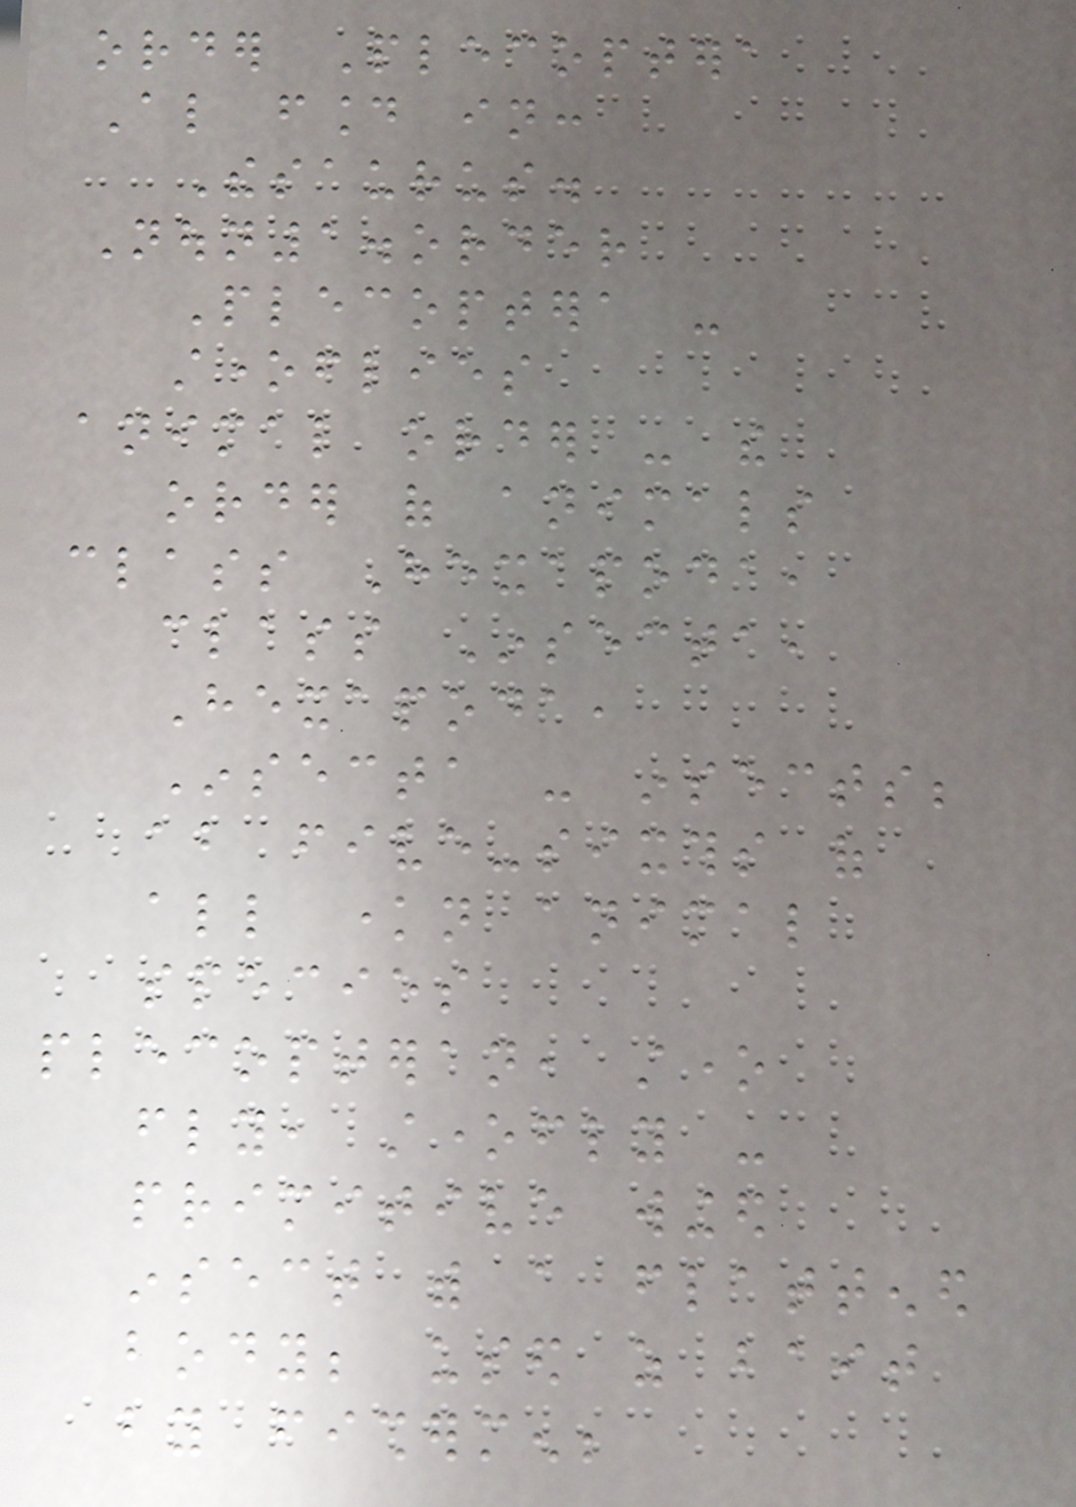order Plecoptera
Also found in:
Thesaurus.
Noun1.order
Plecoptera -
stoneflies
animal order - the
order of animals
class Hexapoda,
class Insecta,
Hexapoda,
Insecta - insects;
about five-sixths of
all known animal
species
plecopteran, stone
fly, stonefly -
primitive winged
insect with a flattened
body; used as bait
by fishermen;
